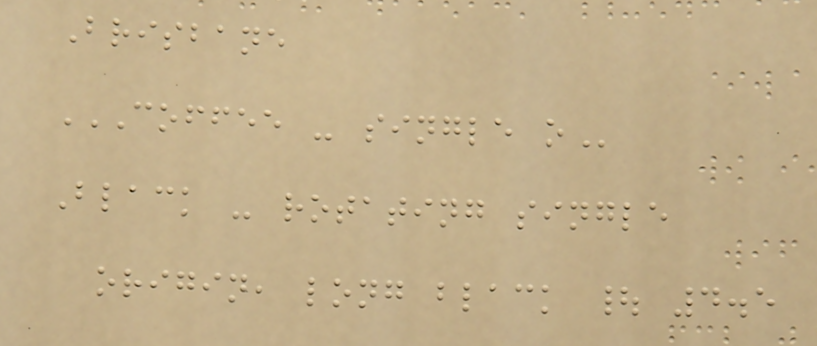Brisbane
COFFEE - SINGLE O
Black - rotating single
origin, long black | 4.5
